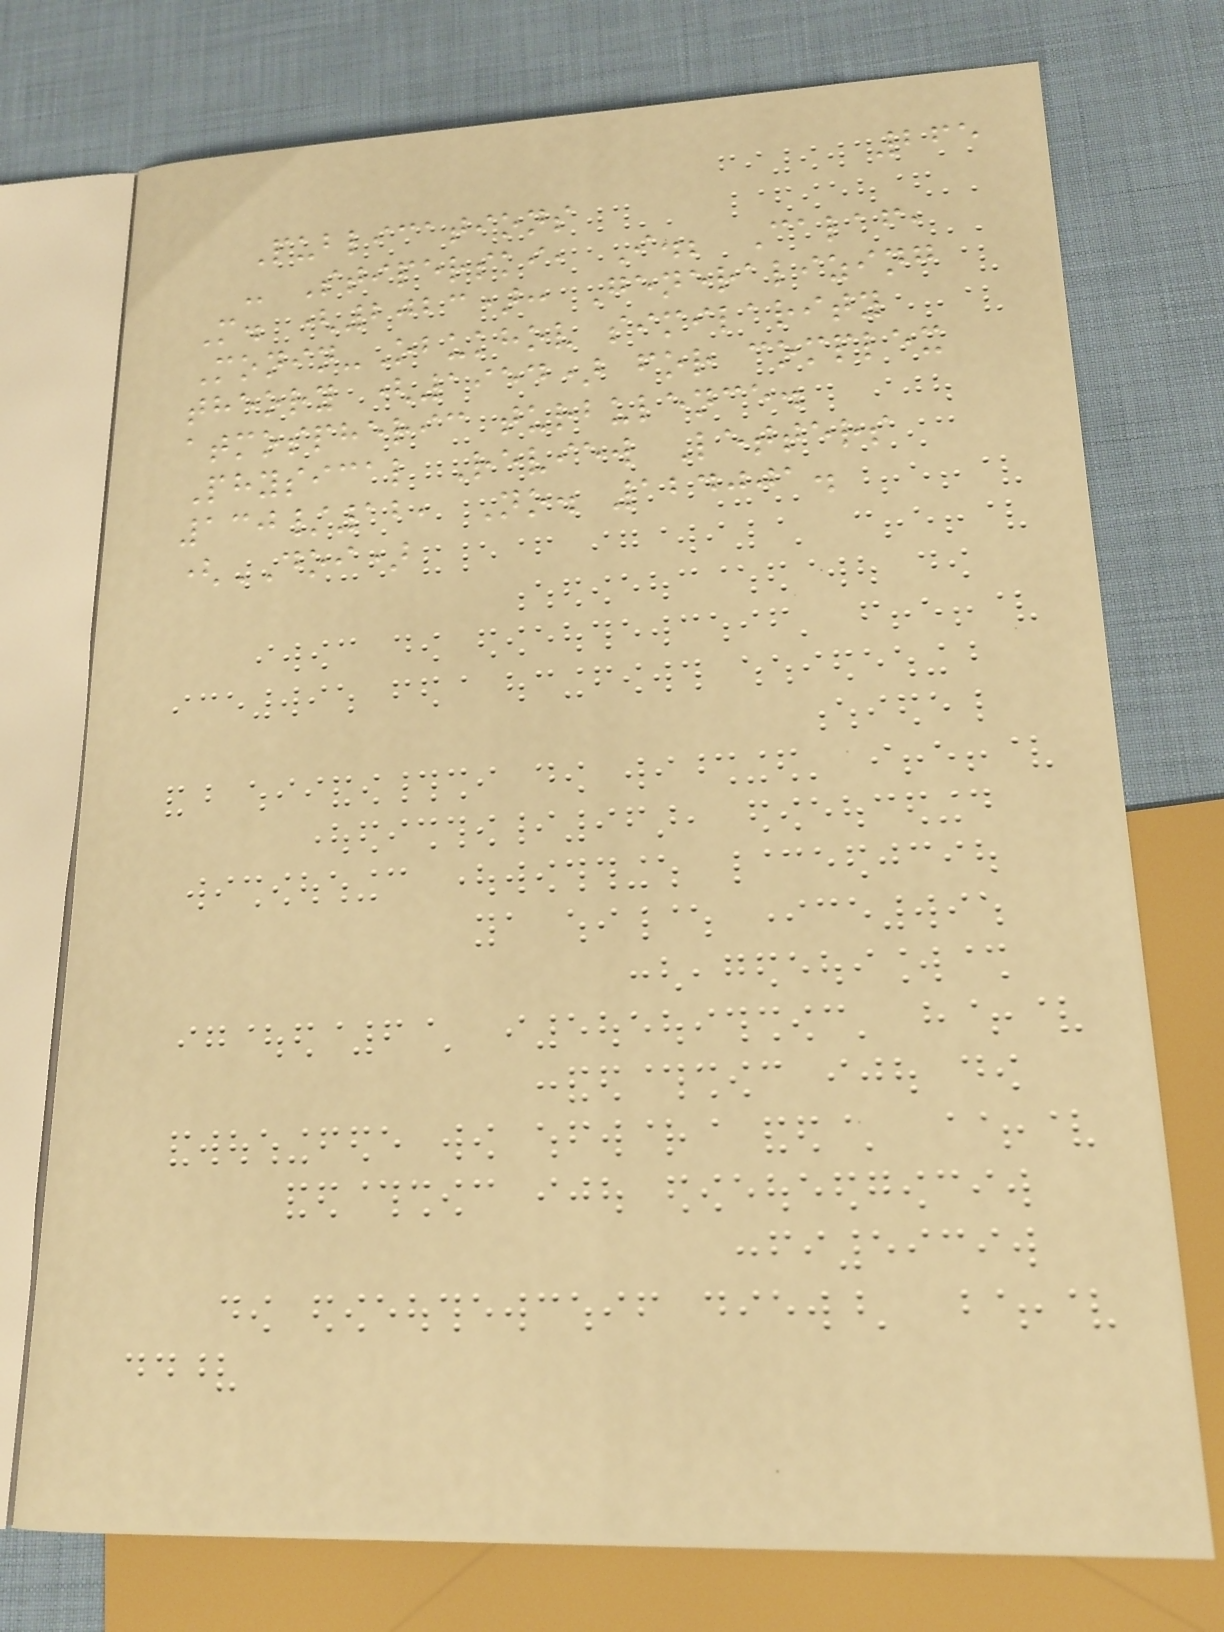265
Publications
- Stiperski, I.; Calaf,
M. (2023): Generalizing
Monin-Obukhov similarity
theory (1954) for complex
atmospheric turbulence.
Physical Review Letters
130/12, No. 124001.
(DOI)
